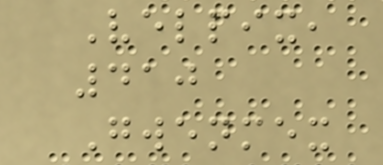Velpix,
410
Gwenmex
